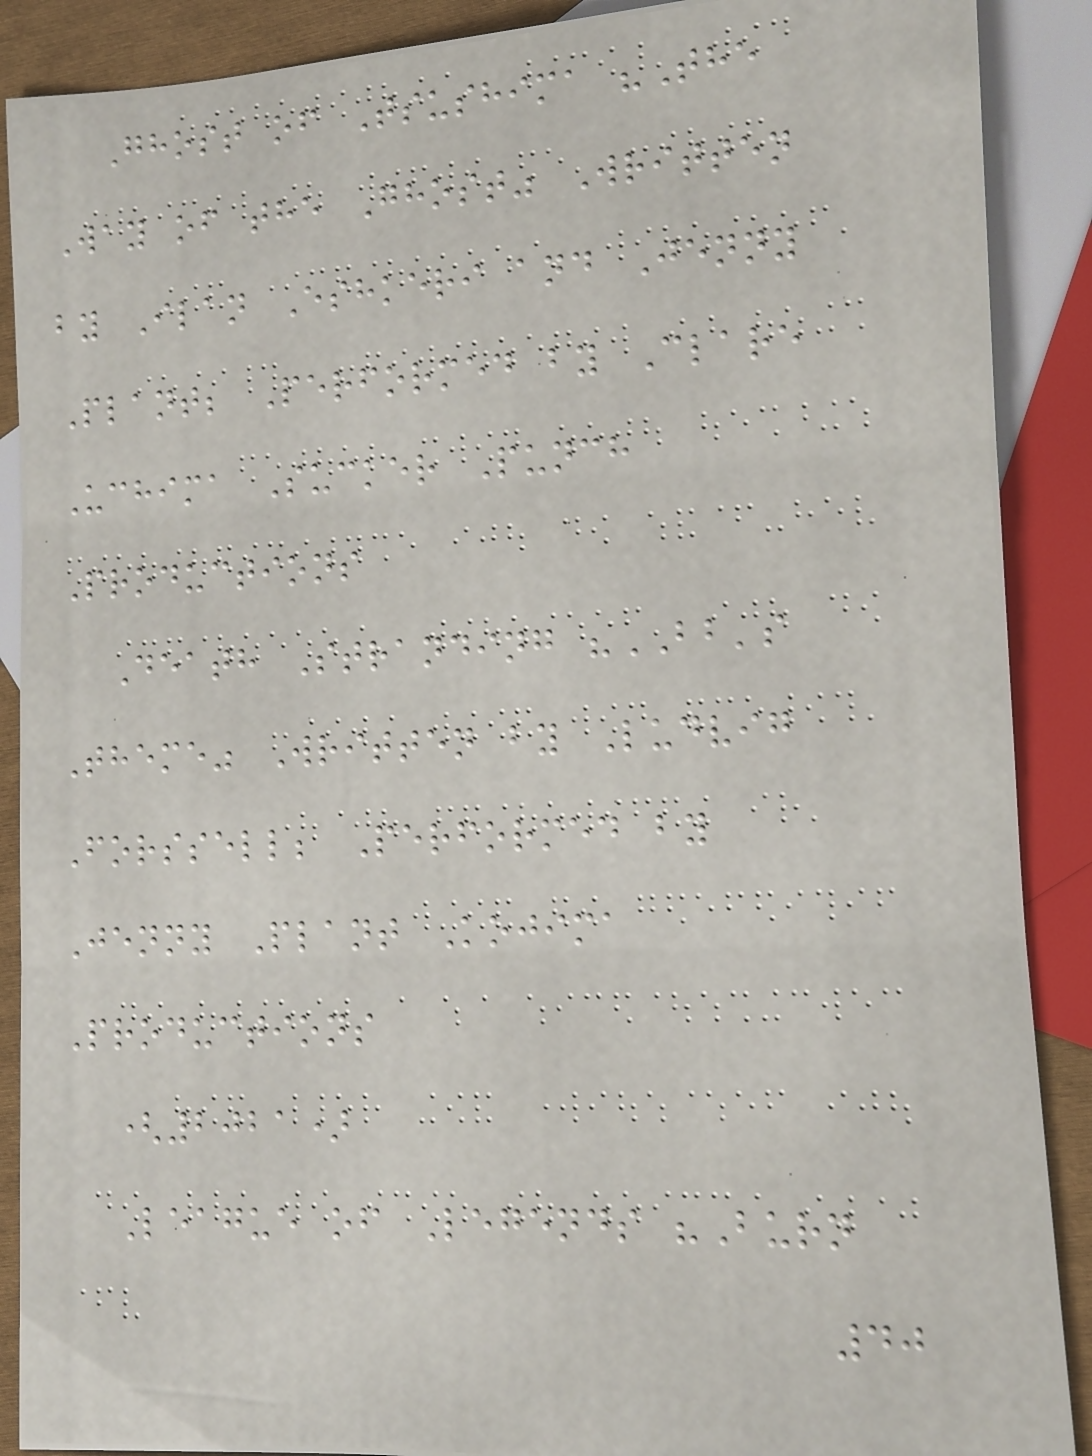Ghost of Tsushima "The
Way of the Ghost" Written
by Ilan Eshkeri and Jenny
Plant; Performed by Clare
Uchima Sucker Punch
Productions
Death Stranding "BB's
Theme" Written by Ludvig
Forssell; Performed by
Jenny Plant Kojima
Productions
(2021)
League of Legends "Burn
40
